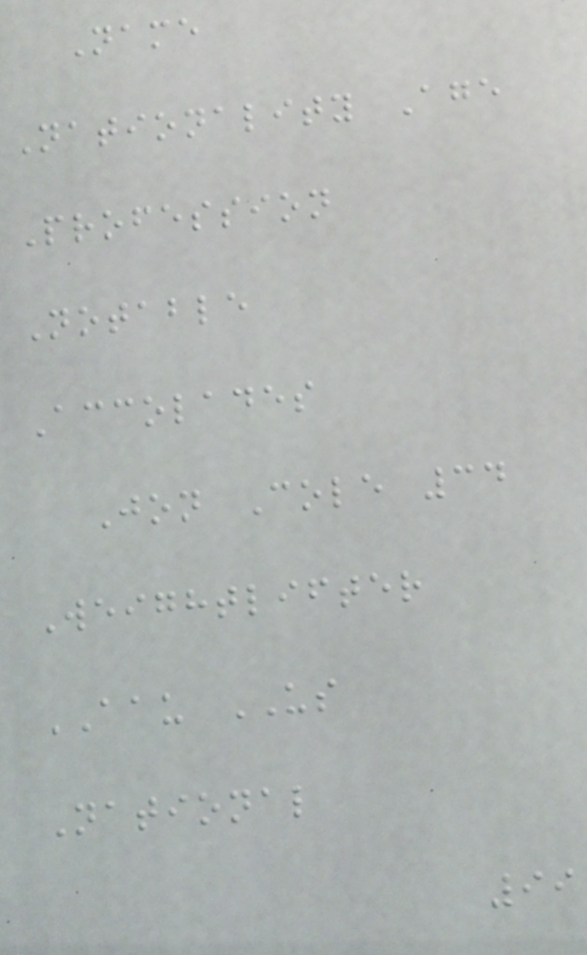Name
Nationality Age
Profession
Notable
Accolades
Jon Cole 34
Weightlifter
AAU US
National
99
